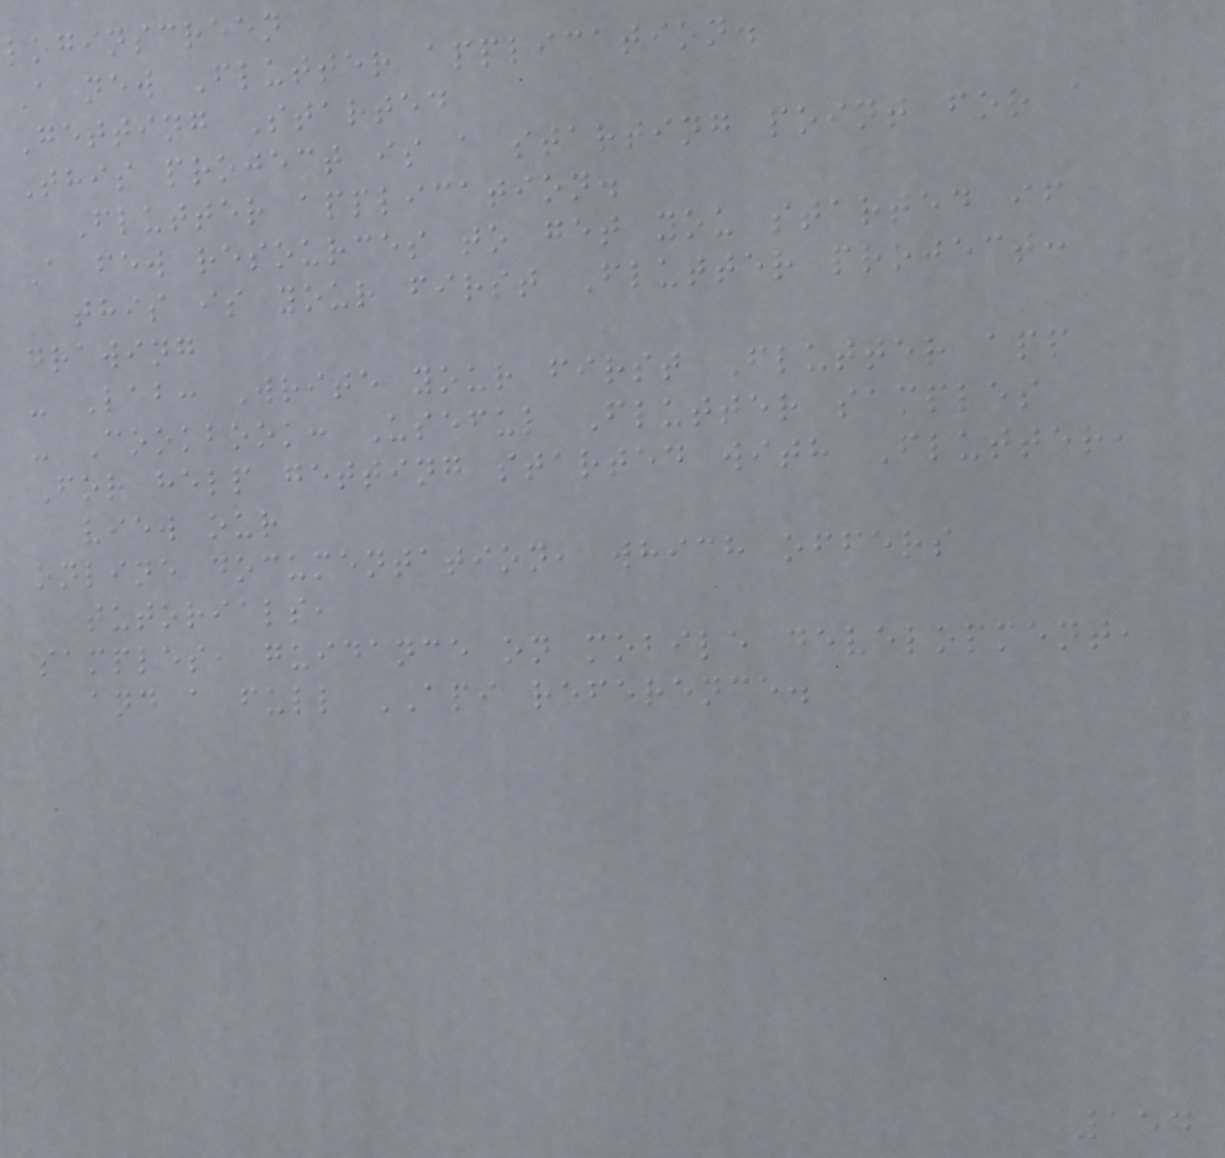loginscreen
A new Flutter application.
Getting Started
This project is a starting point for a
Flutter application.
A few resources to get you started if
this is your first Flutter project:
drawing
- Lab: Write your first Flutter app
- Cookbook: Useful Flutter samples
For help getting started with Flutter,
view our
online documentation, which offers
tutorials,
samples, guidance on mobile development,
and a full API reference.
154
